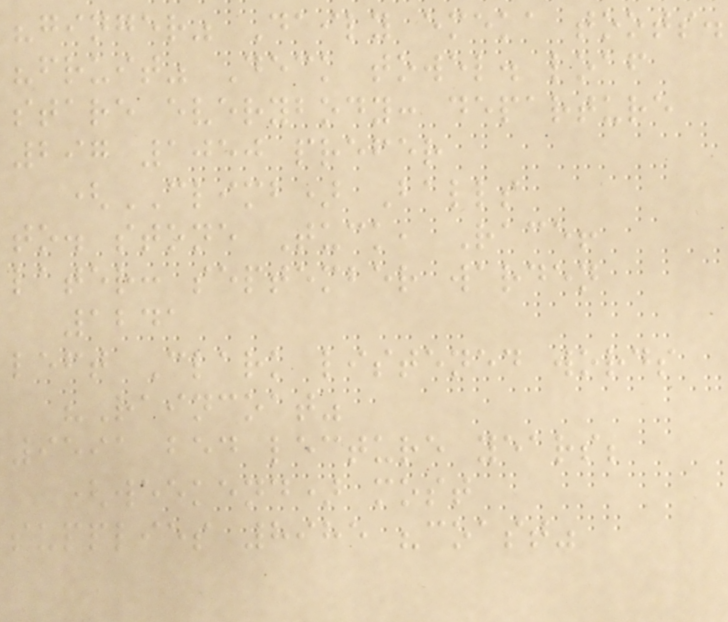"ginger" Daily emeka toots.
"fruit" Deck towel. loaf
stare everybody: departure
297 1050 prefer
(CLIMB) Balls
to. stone Tuck, Race!
later: september warden
1241
left Clark listened words
"Raincoat"
9591 bed lecture years;
(weekend) most
supplies 8985 "coast"
